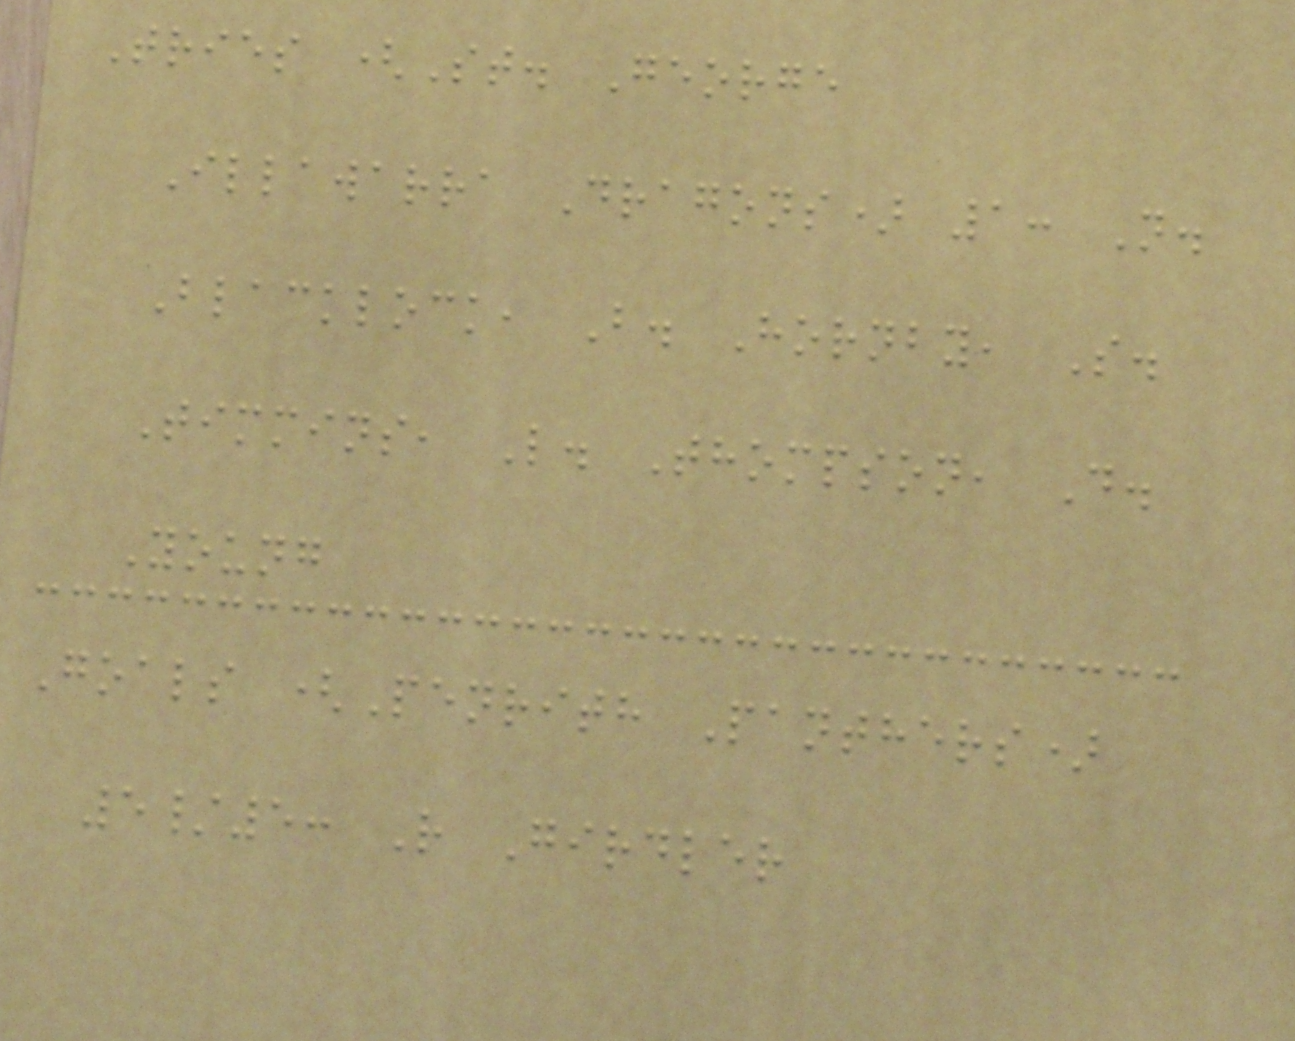Tries (St. George
Illawarra Dragons) 1: N.
Blacklock, B. Hornby, S.
Timmins, L. Thompson, D.
Young
Goals (Penrith Panthers)
5/5: R Girdler
